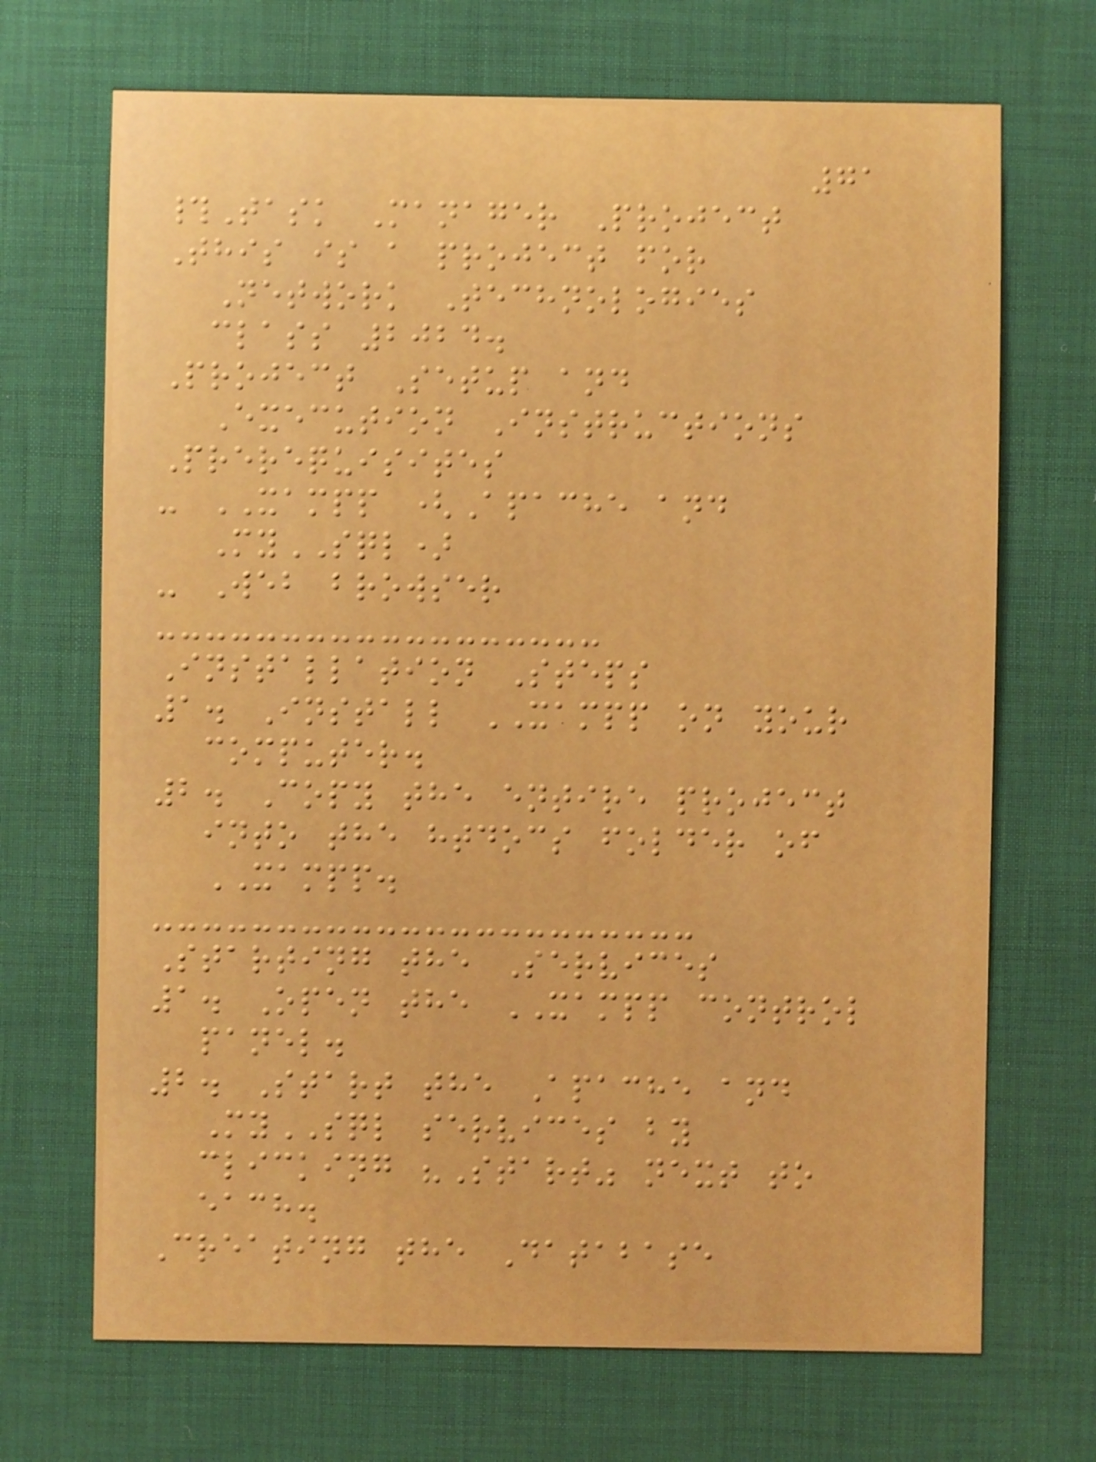71
#Task Manager Project
This is a project for
Network Technologies
class 2024.
Project Setup and
Execution Instructions
Prerequisites
- XAMPP (Apache and
MySQL)
- Web browser
Installation Steps
1. Install XAMPP on your
computer.
2. Copy the entire project
into the htdocs folder of
XAMPP.
Starting the Services
1. Open the XAMPP control
panel.
2. Start the Apache and
MySQL services by
clicking "Start" next to
each.
Creating the Database
